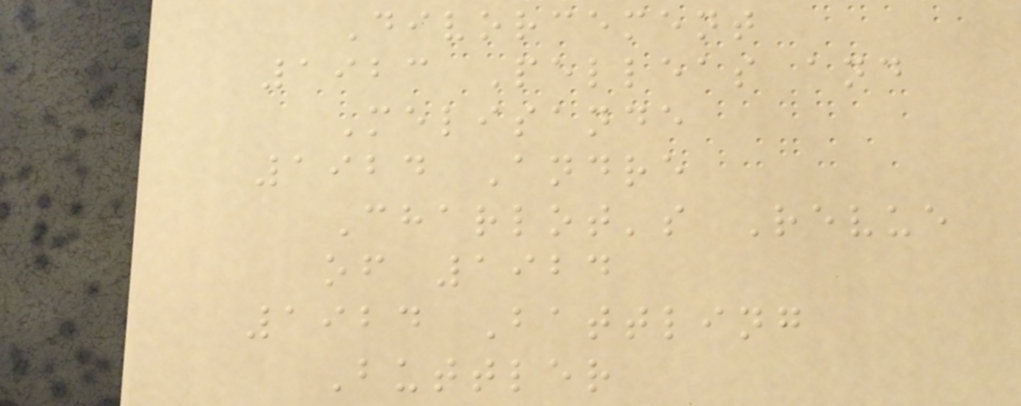Divorcement
1923 Pelleas and
Melisande
1924 Andre
Charlot's Revue
of 1924
1924 Battling
Buttler
